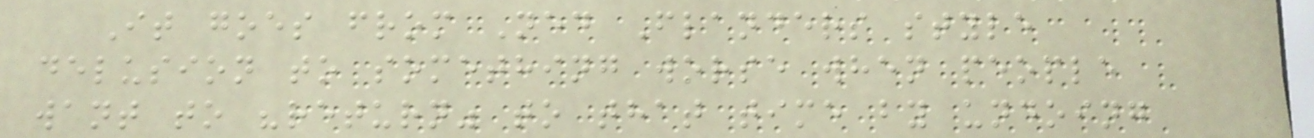It goes from Ned Flanders style
delusion to something worse when people
want to "return" to that time by undoing
